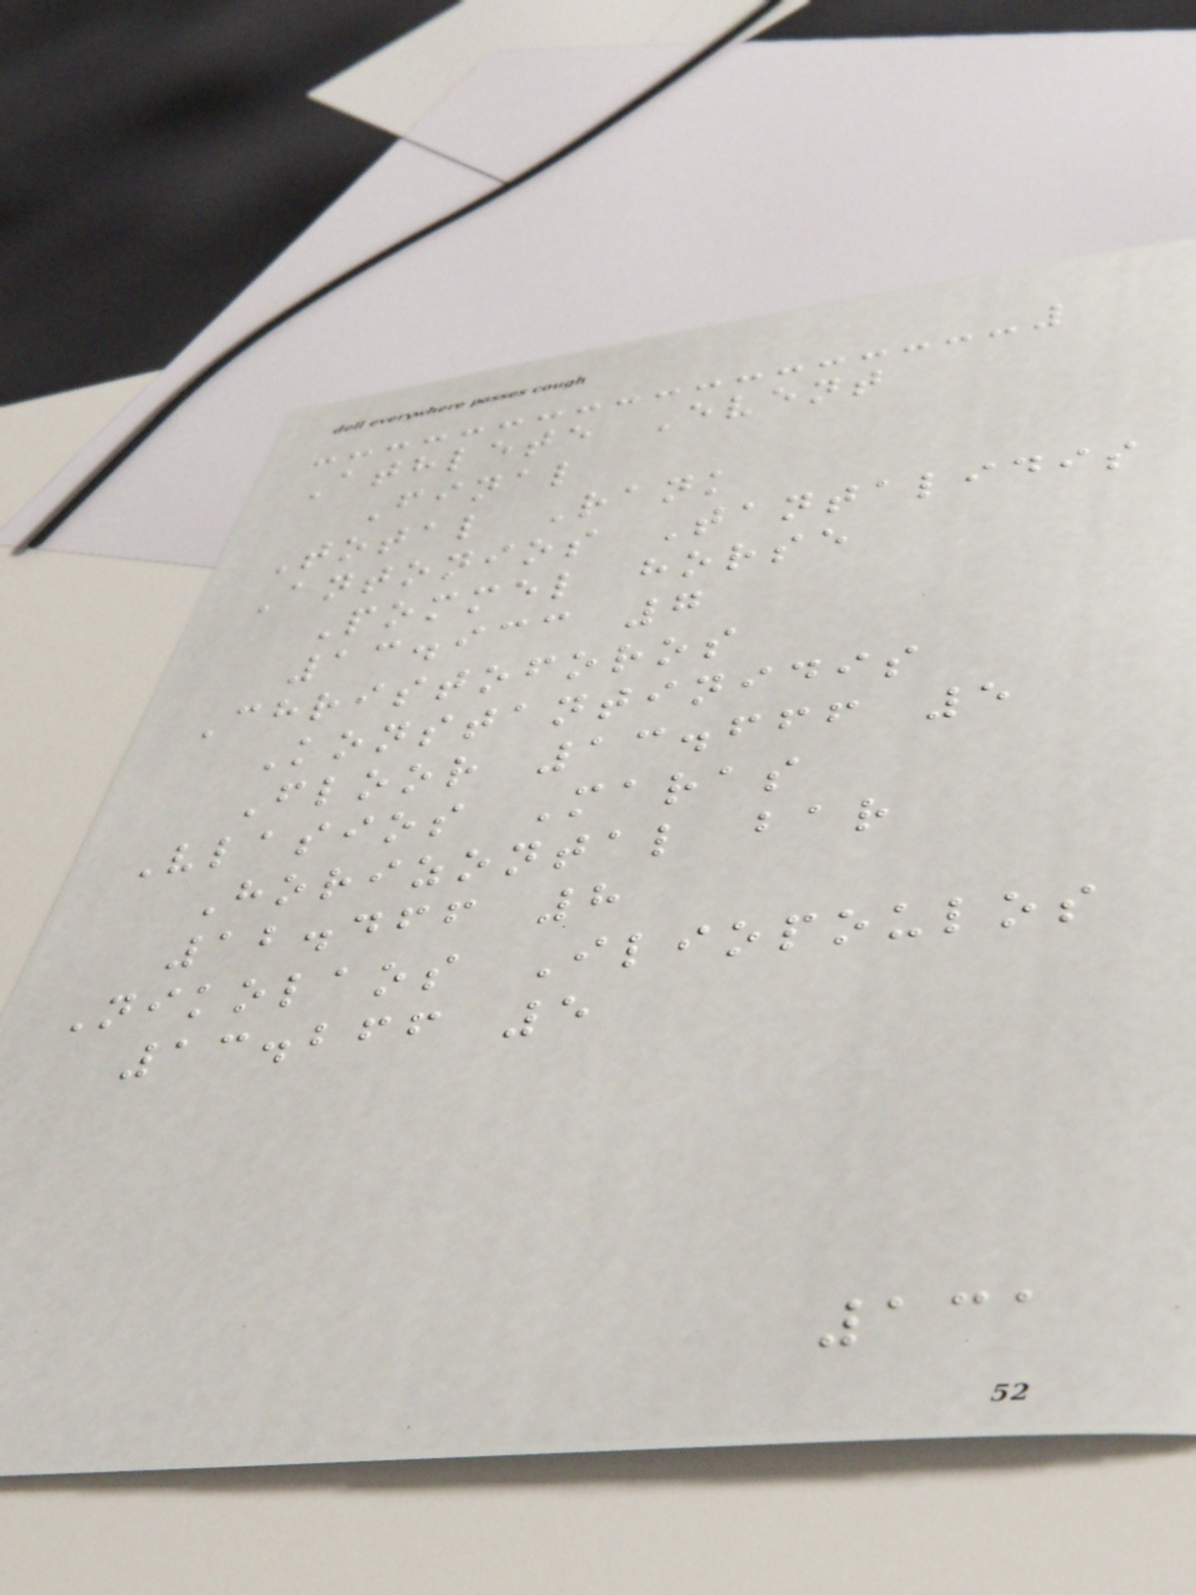Athlete Event
Final
Total Rank
Antonios Tantalidis
Pommel horse
13.933 7
Christoforos
Konstantinidis
Floor 13.666 5
Vlasios Maras
Horizontal bar
12.466 8
Nikolaos Iliopoulos
13.266 5
131
